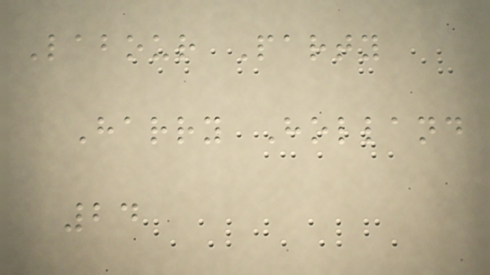Labour Party
Harry Holland
24
